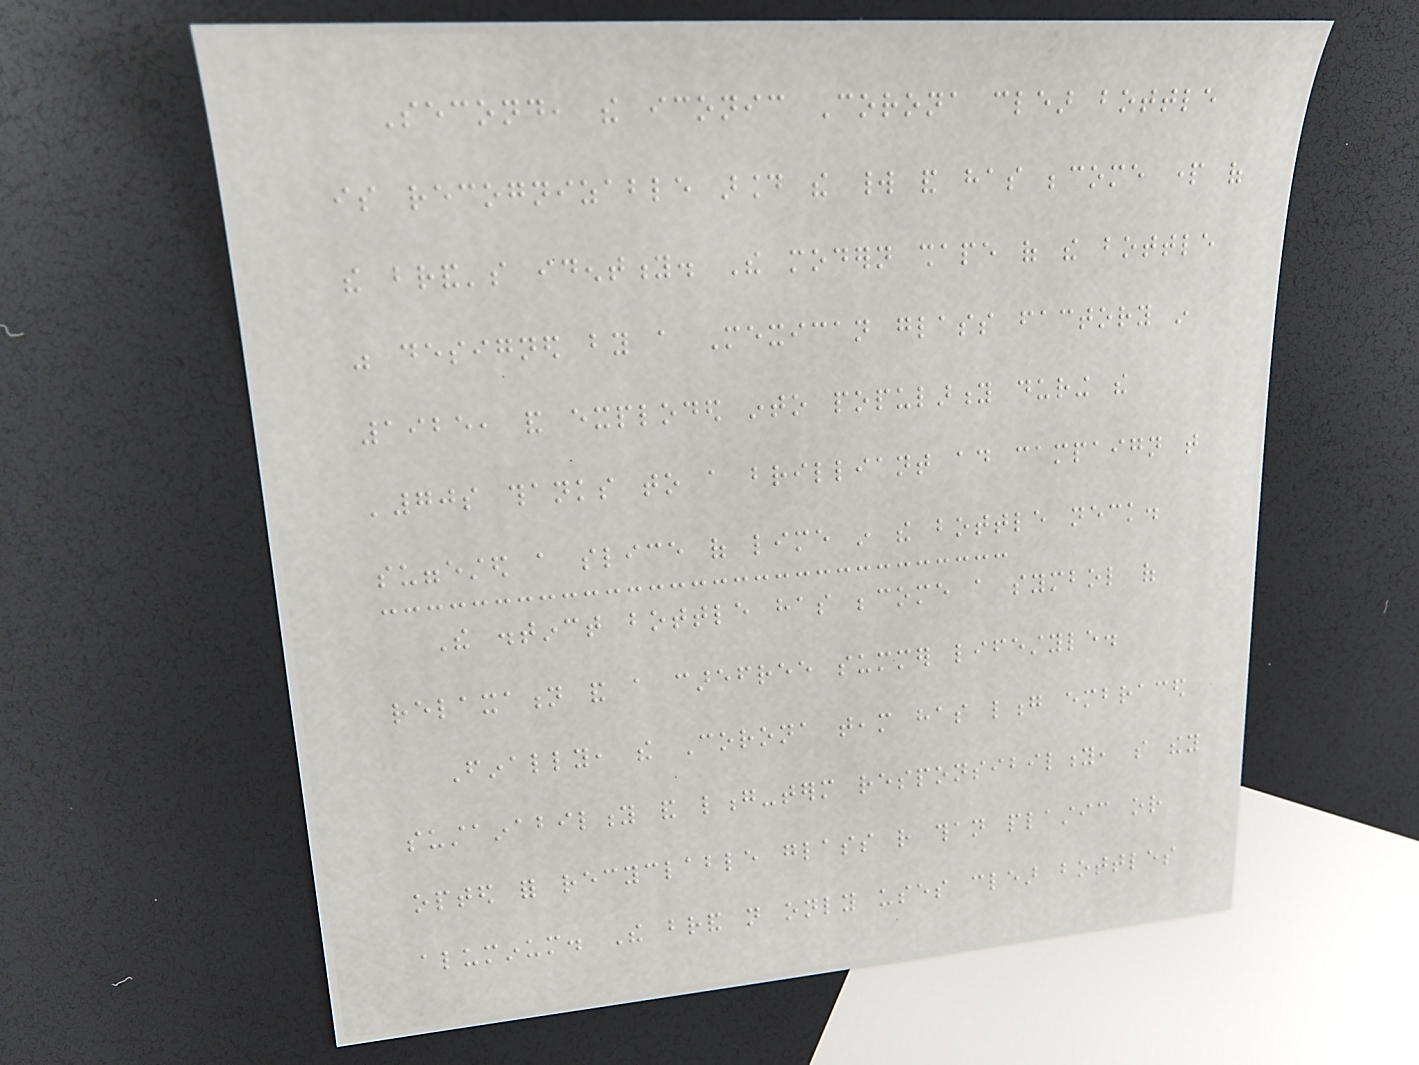Second, the iconic Corona clear bottle
is recognizable around the world and has become part of
the brand's identity. The modern shape of the bottle
was designed by a Mexican glass factory in
1925, and exploded into popularity during the
'70s thanks to a brilliant ad campaign that
suggested a slice of lime in the bottle neck.
The distinct bottle has become a symbol of
relaxation and a carefree summer lifestyle.
Finally, the Corona team has long embraced
sustainability and long-term responsibility, so they
opted for recyclable glass rather than plastic or
aluminum. The brand not only uses clear bottles
